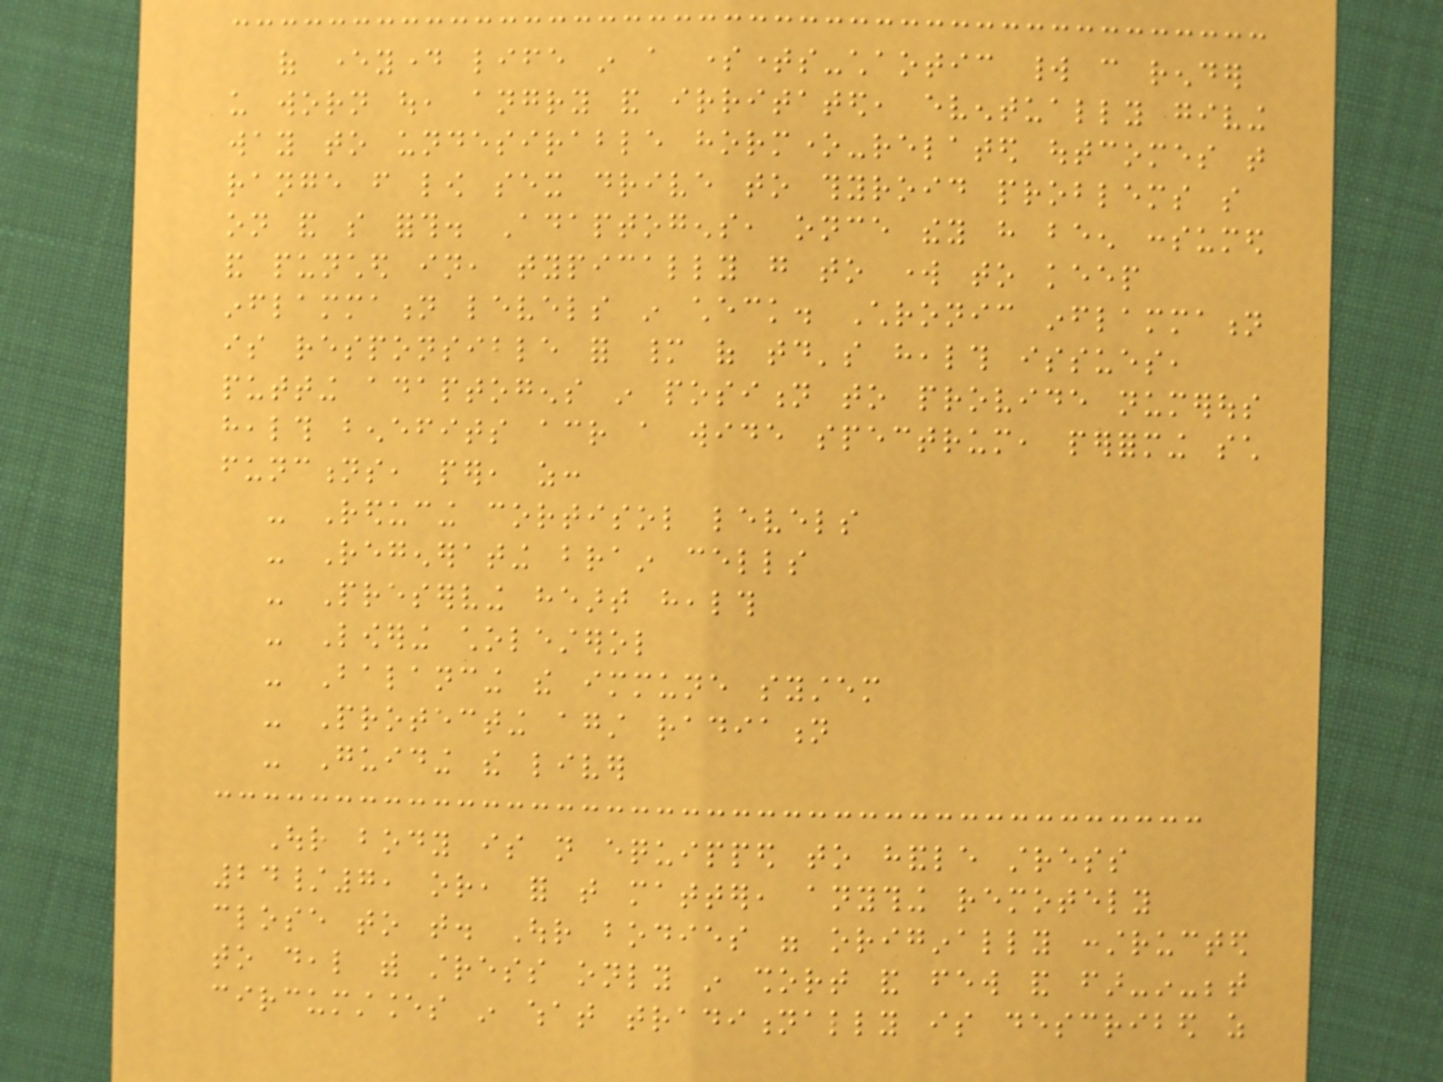of everyday life in a sometimes-chaotic world can render
us worn out, angry and irritated, eventually giving
way to undesirable hormone-related outcomes that
range from low sex drive to thyroid problems so
on and so forth. Adaptogens, once they have been consumed
and punched in, typically go to work to keep
inflammation levels in check. Chronic inflammation
is responsible for many of today's health issues,
putting adaptogens in position to provide numerous
health benefits across a wide spectrum, performing such
functions, per, as:
- Reducing cortisol levels
- Regenerating brain cells
- Preserving heart health
- Lowering cholesterol
- Balancing the immune system
- Protecting against radiation
- Guiding the liver
Our body is not equipped to handle stress
24/7, or, for that matter, anything remotely
close to that. Our bodies were originally constructed
to deal with stress only in short and few and far-in-between
circumstances in what traditionally is described as
